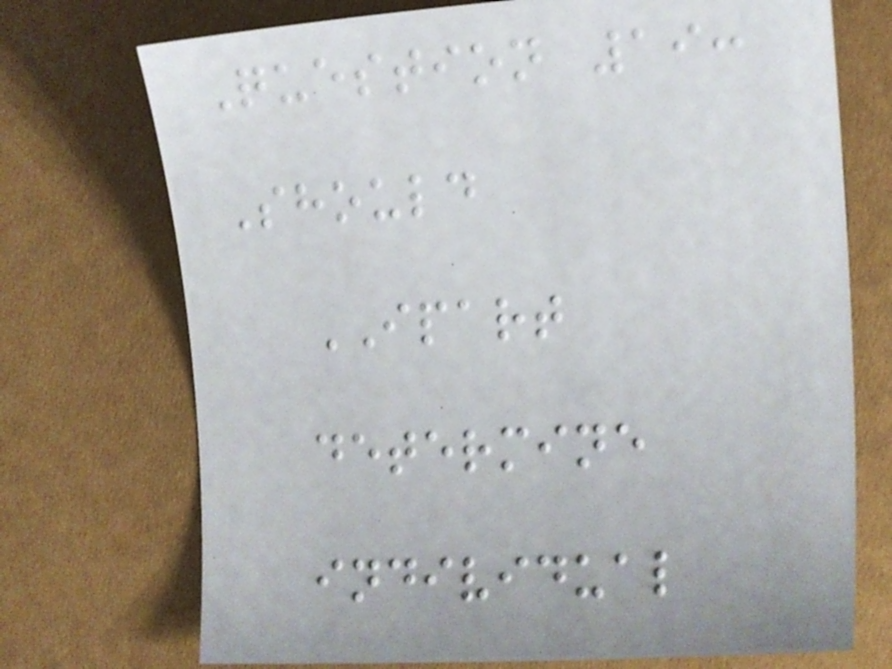Question 19:
Should
IPART
determine
individual
